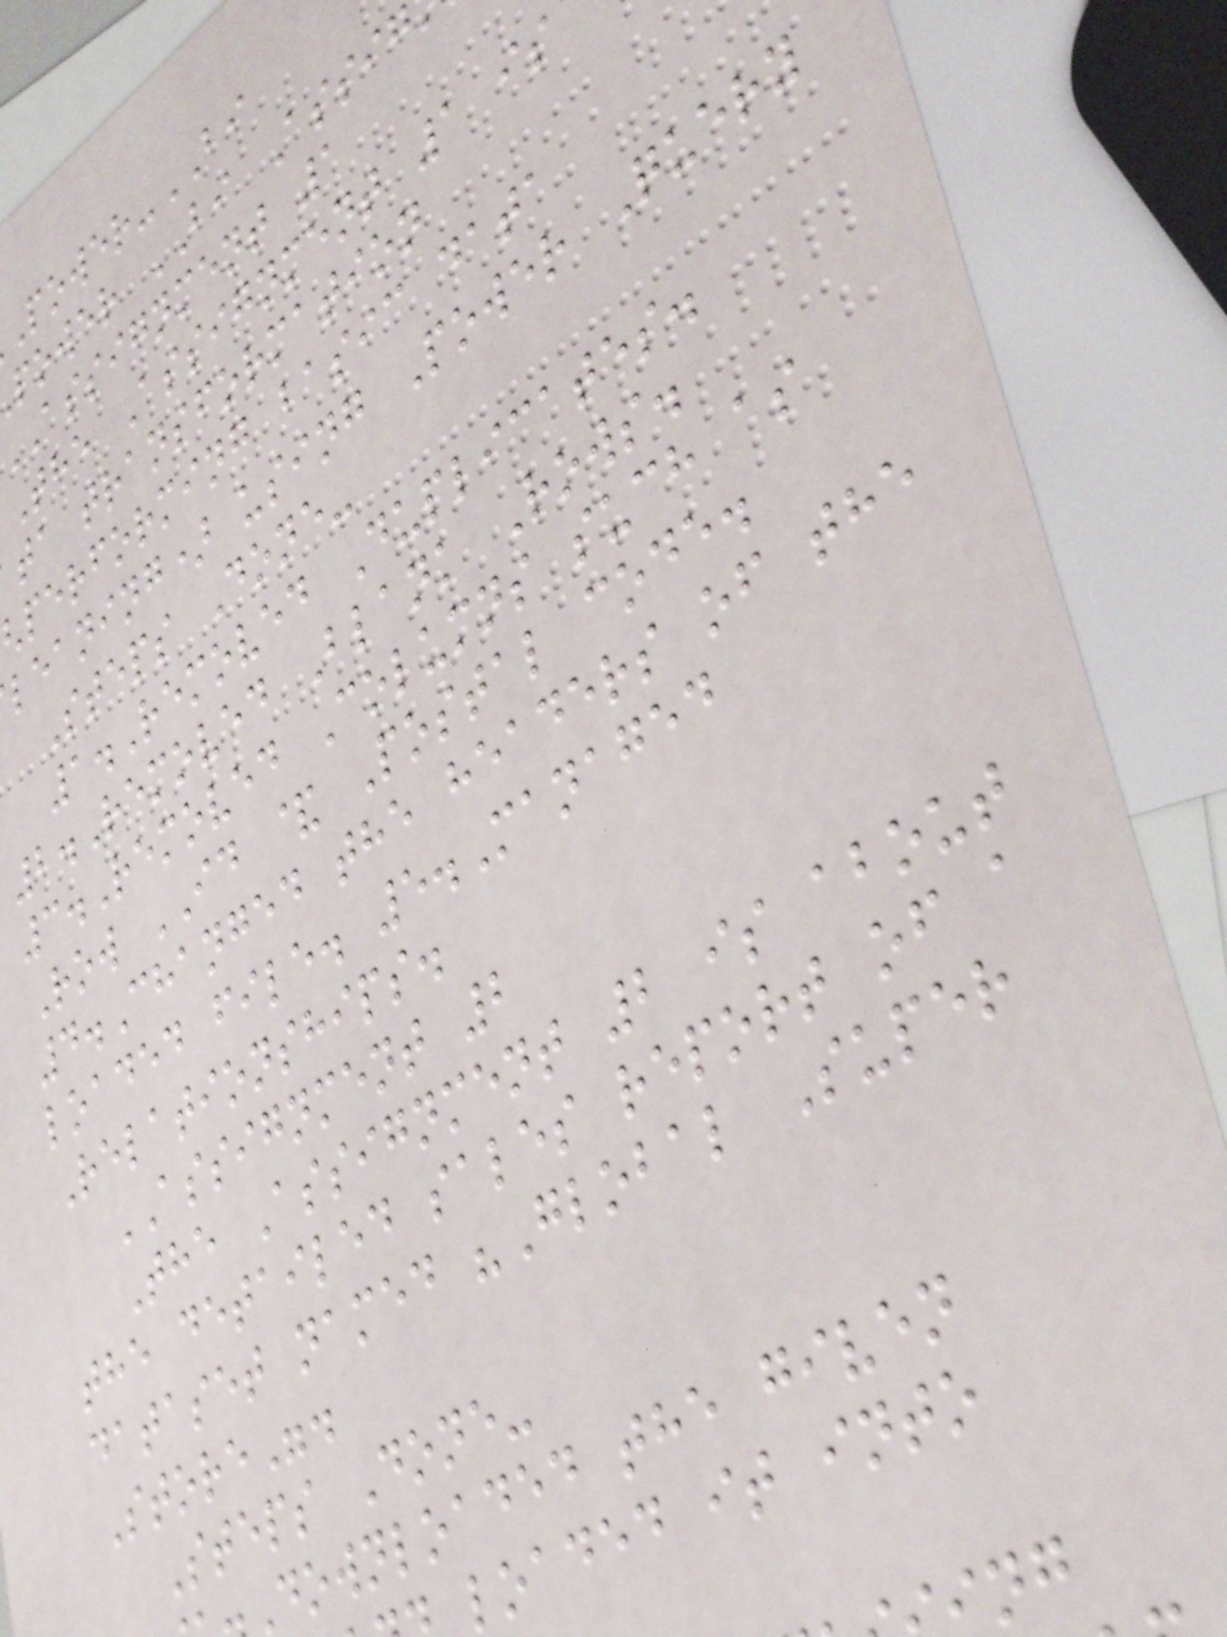-BI
power BI Assig
assignment 1
The Assignment 1 is
ta transformation
performing basic data
leaning) using Power Query
Steps Done-
1.Removed Duplicates.
2.Removed Blank Rows.
3.Removed Columns such as
Row ID & Postal code.
4.Changed the headers of the
loaded file. 5.Managed
Relationships.
ASSIGNMENT 2
The Assignment 2 is about
the detailed sales report of a
dataset named "Global Super
Store".
Steps Done-
downloaded the given
loaded it into
